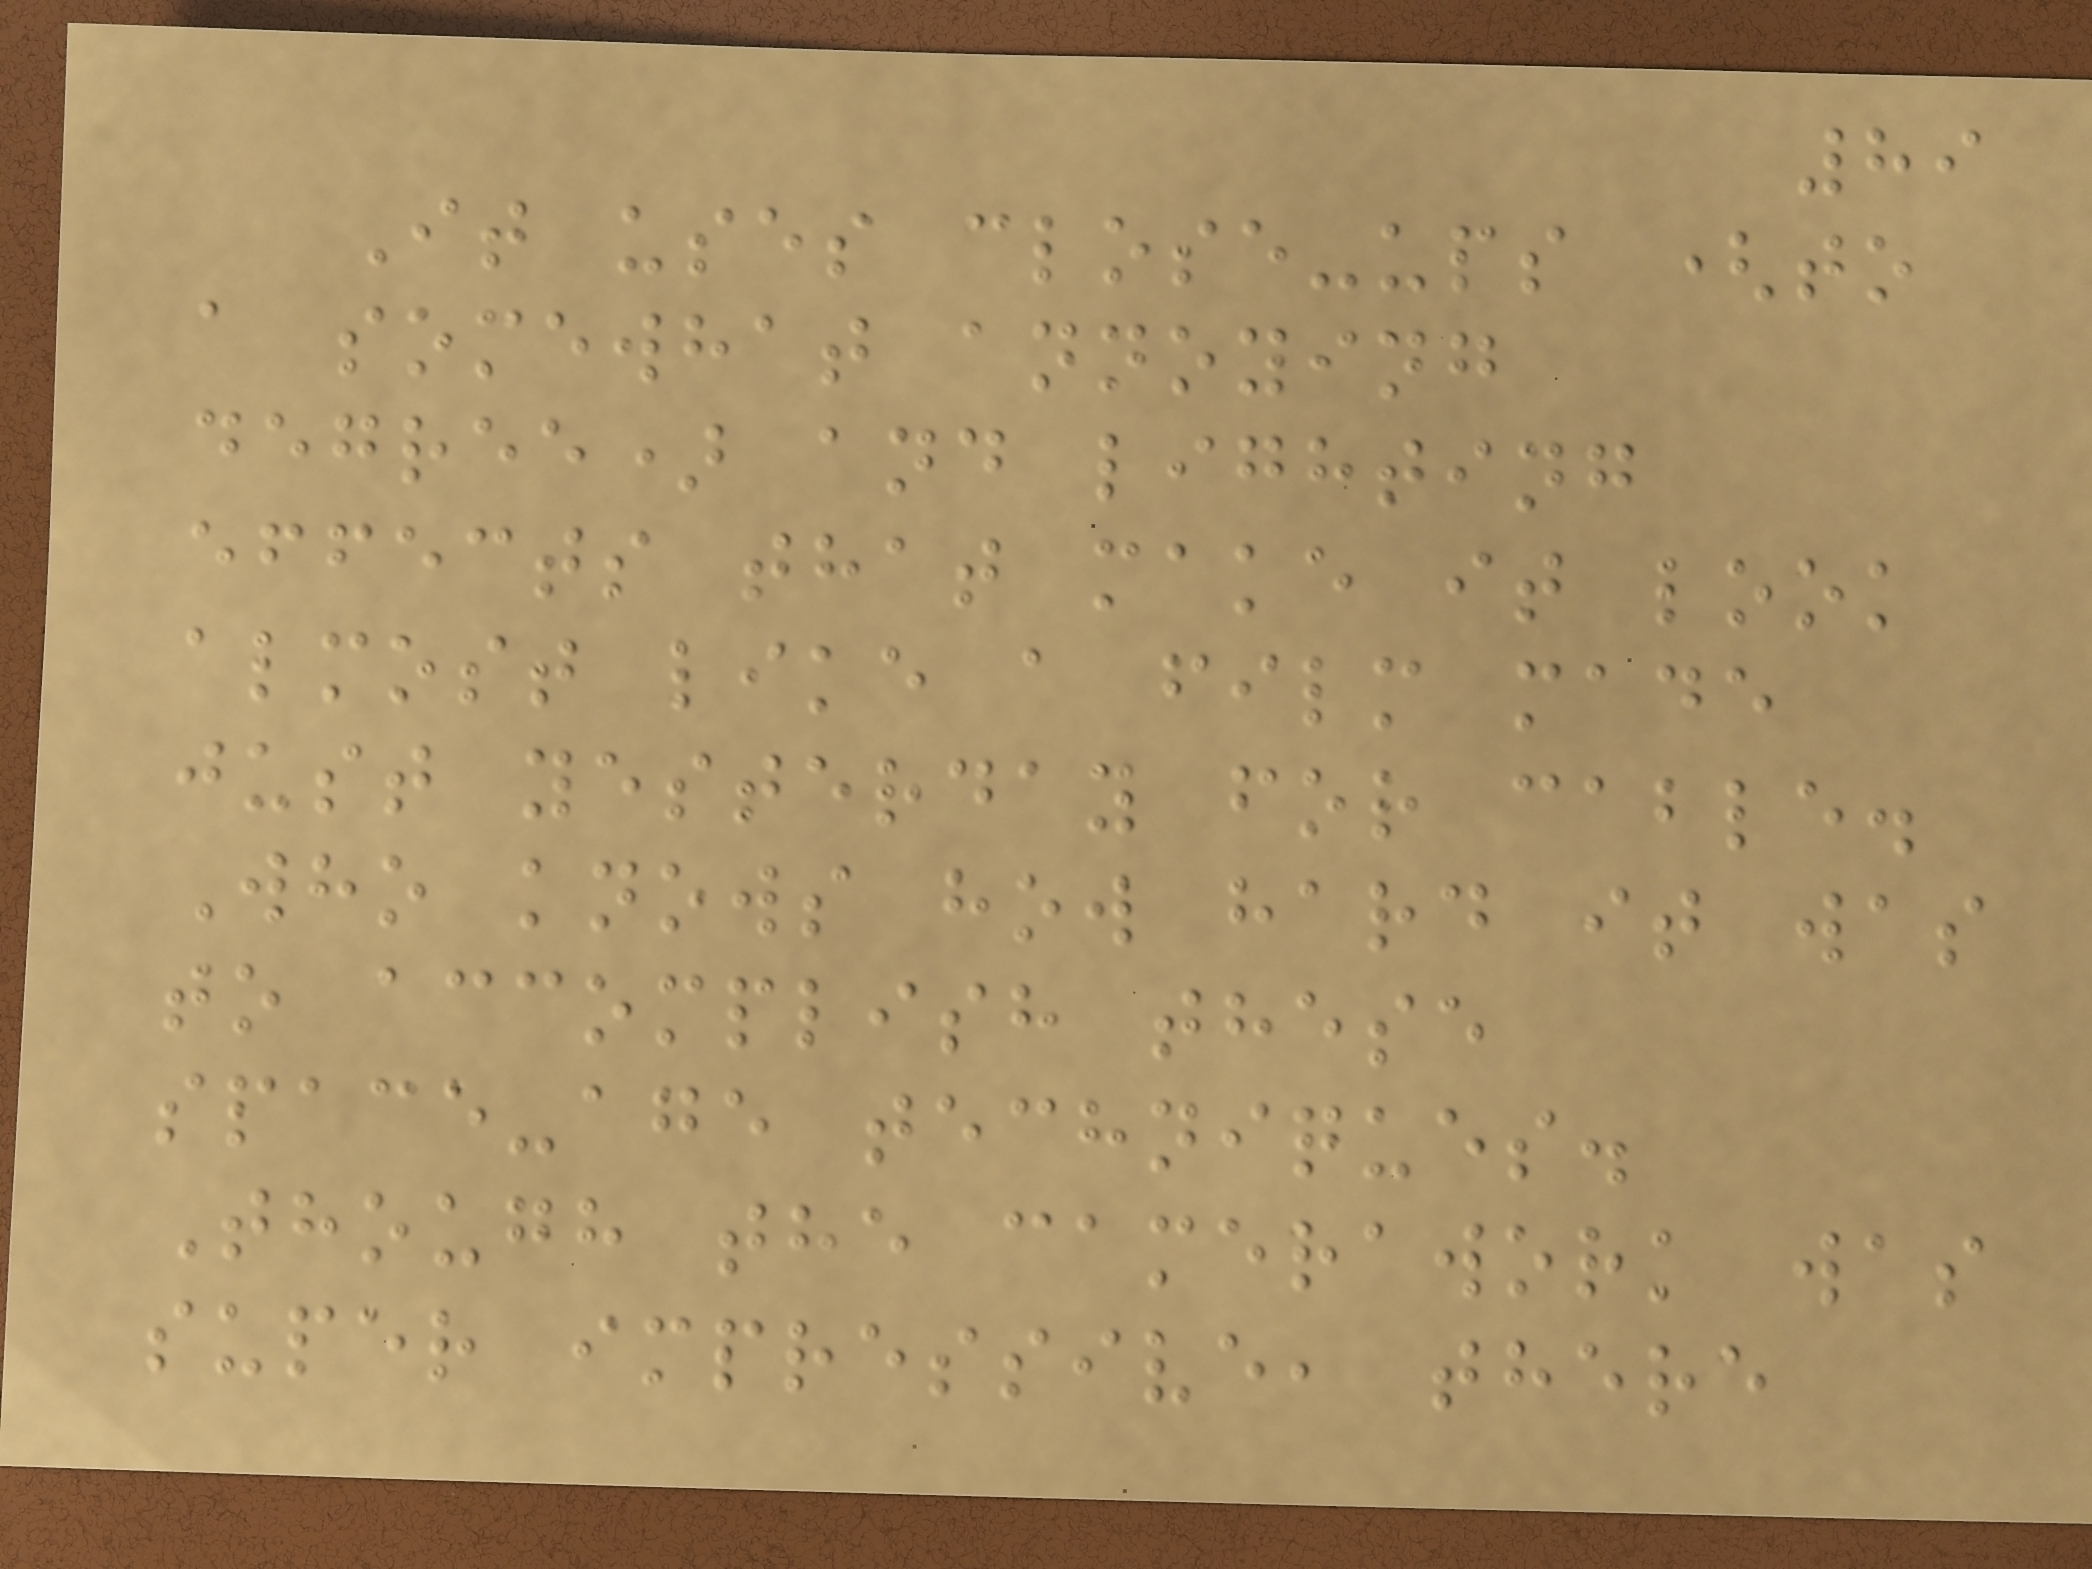89
It uses close-ups (to
a somewhat annoying
degree) and lighting
effects that make it look
almost like a film made
just yesterday for cable.
Who knows how hard it was
to accomplish these
space-age techniques.
Though the camerawork was
super impressive, there
